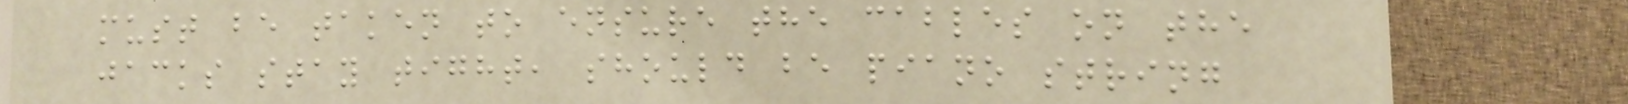must be taken to ensure the cables on the
jacks stay tight, should be piano string
